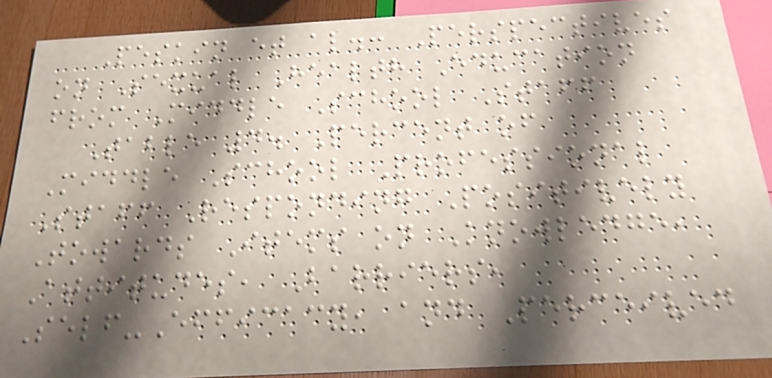Peskin et al.: Perspectives
on Sexual Health Education
from Middle School Staff
Table 4. Percent of
Middle School Professional
Staff Responding Positively
Towards Items on Knowledge,
Attitudes, Barriers,
Self-Efficacy, and Perceived
